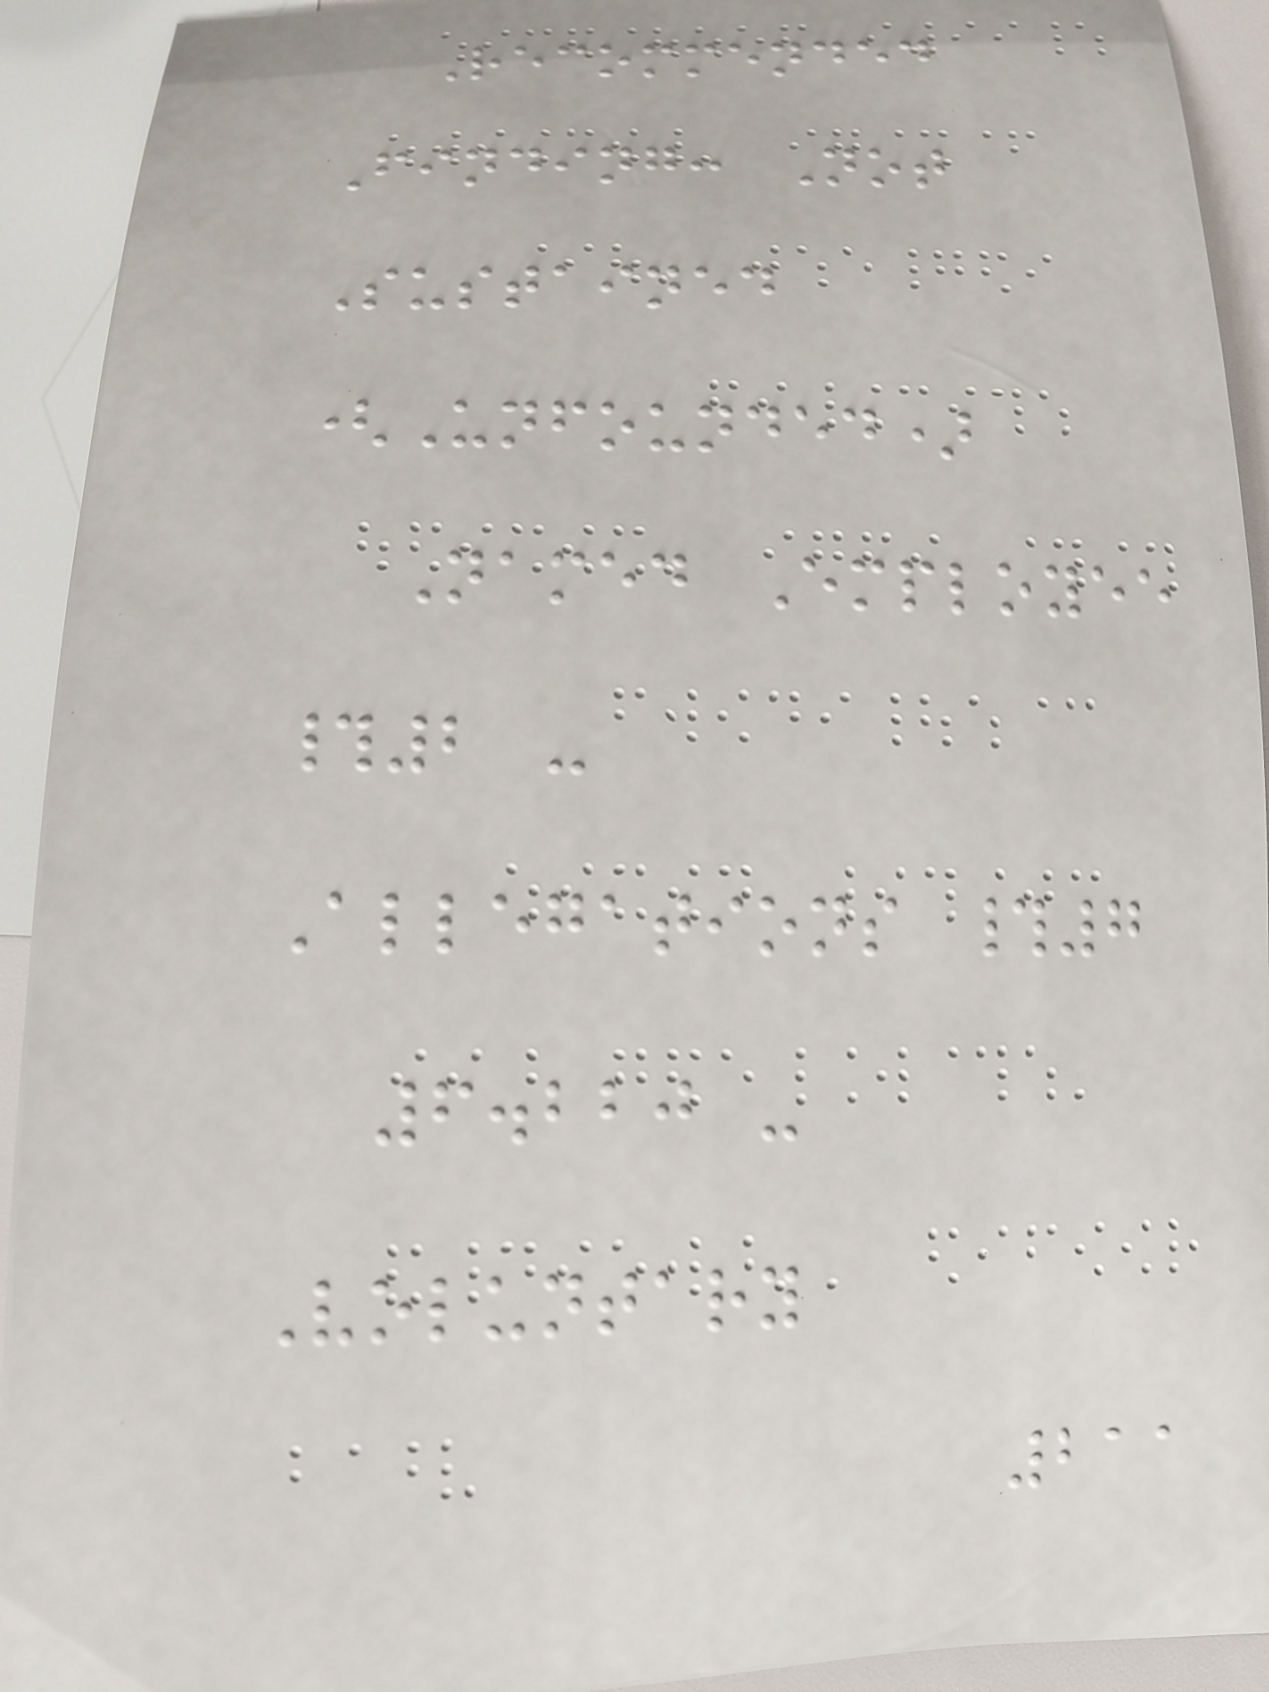Recommended
Finding: Not
Sustained
(Unfounded)
Named Employee
#2 -
Allegations #7
6.220 -
Voluntary
211
